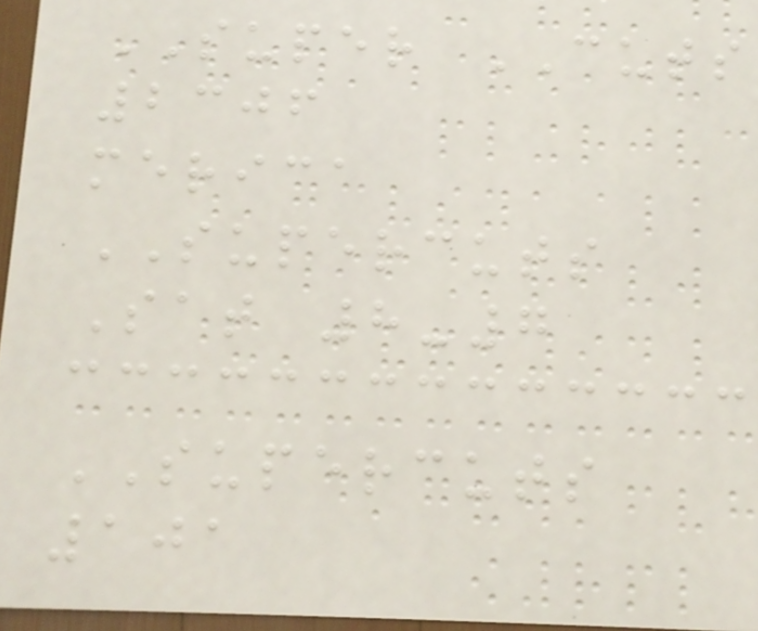SUPER CUTS
2306
merica
SUPERCUTS
Sat 8-7
SUPERCUTS
101
